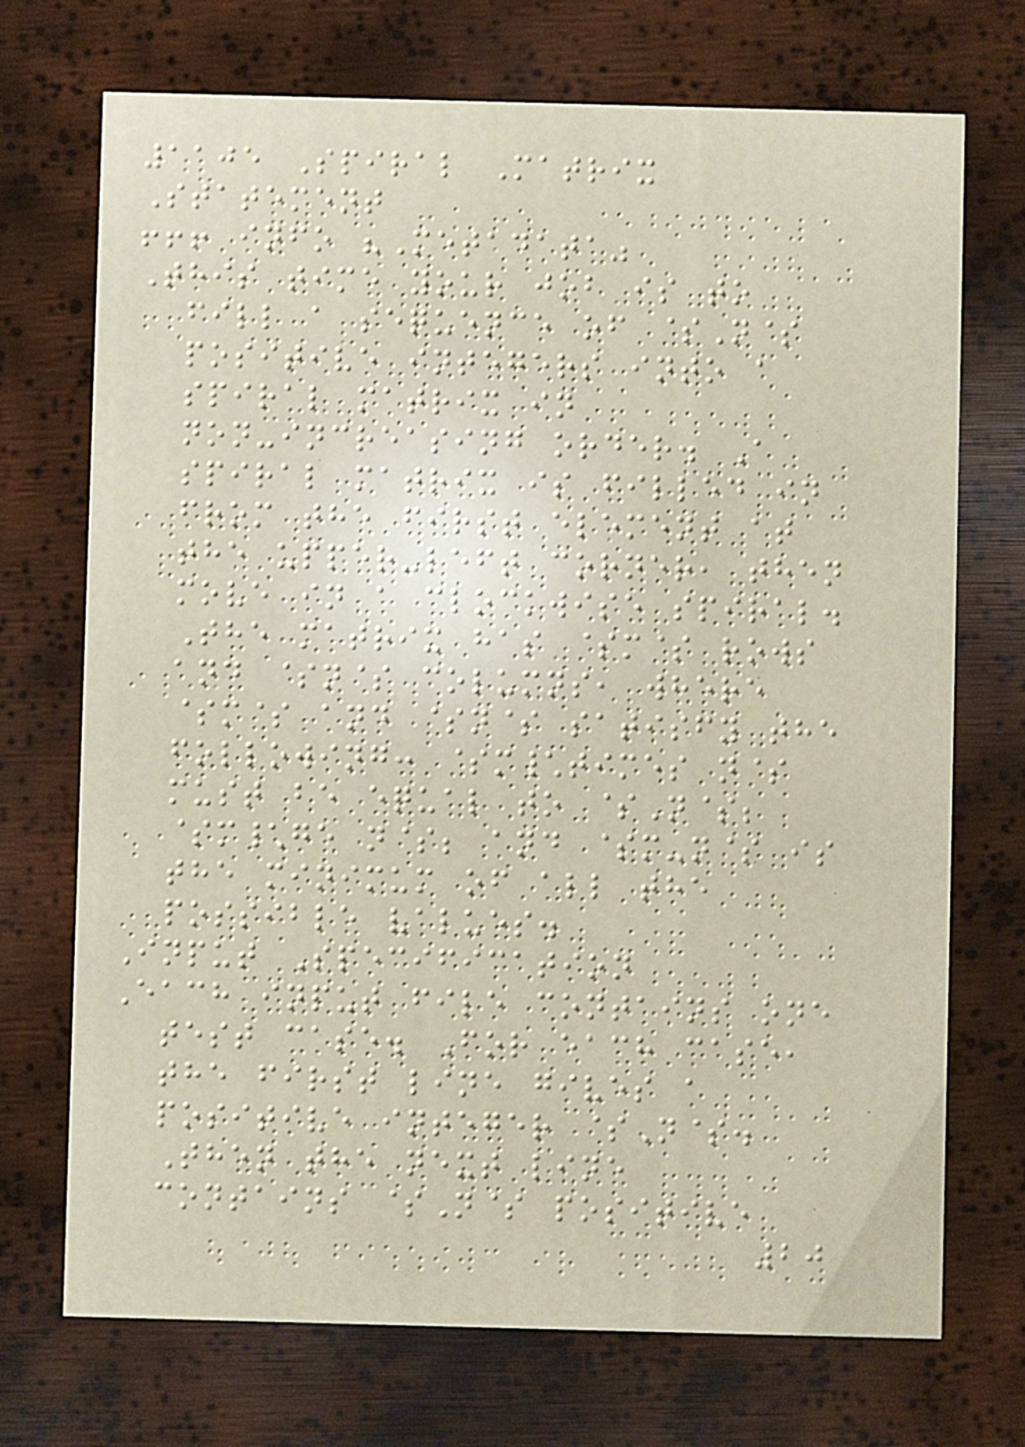1105 Spiral Matrix
Statement
!!! info "Metadata"
This time your job is to
fill a sequence of $N$
positive integers into a
spiral matrix in
non-increasing order. A
spiral matrix is filled in
from the first element at
the upper-left corner, then
move in a clockwise spiral.
The matrix has $m$ rows
and $n$ columns, where
$m$ and $n$ satisfy the
following: $m\times n$
must be equal to $N$;
$m\ge n$; and $m-n$ is
the minimum of all the
possible values.
Input Specification
Each input file contains one
test case. For each case,
the first line gives a
positive integer $N$.
Then the next line
contains $N$ positive
20
